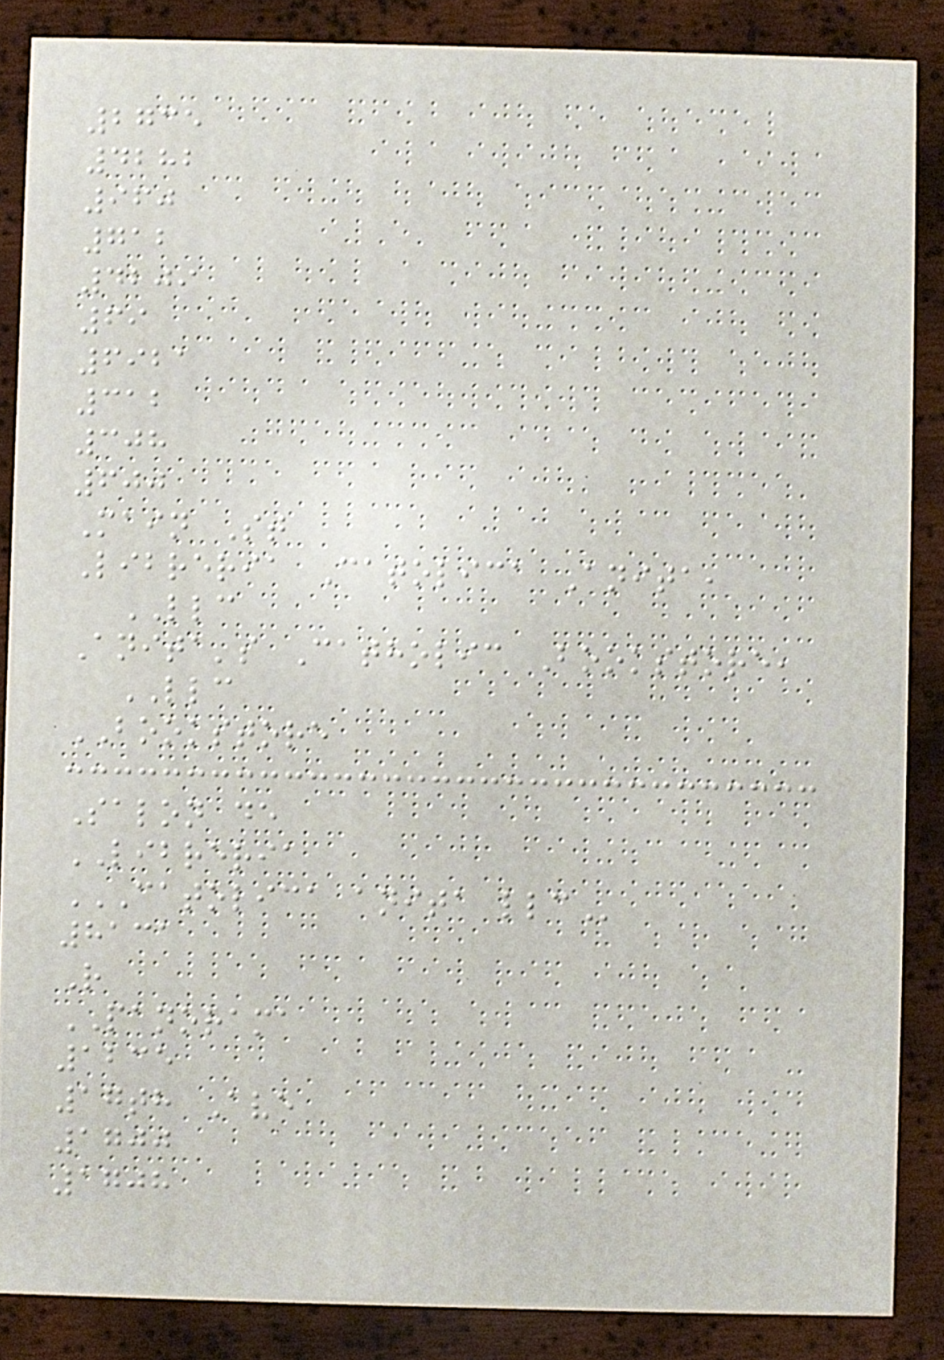2735
4282
960
712
4209
69
6921
312
308
600
Main St
Libreria Catolica Anita,
LLC
Anita's Catholic Bookstore,
LLC
BOOKSTORE
Salon de
LIBRERIA
CATOLICA ANITA LLC
8131
R
PANORAMA
1235
17th Ave
1700
1708
